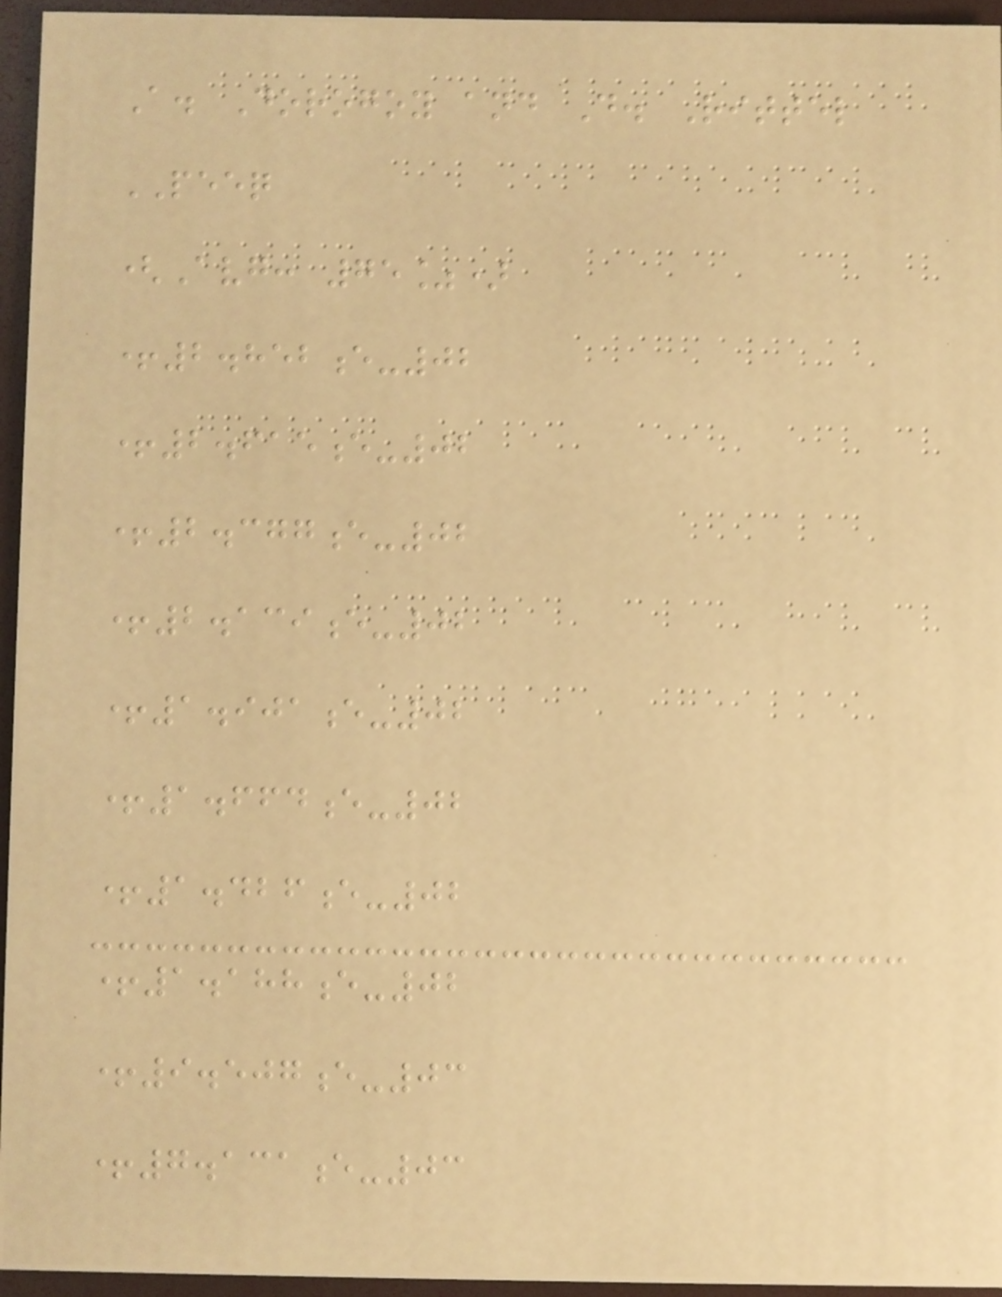A. Dorogoy and D. Rittel
PEEQ
(Avg: 75%)
+2.852e-02
+2.615e-02
+2.377e-02
+2.139e-02
+1.901e-02
+1.664e-02
+1.426e-02
+1.188e-02
+9.507e-03
+7.131e-03
